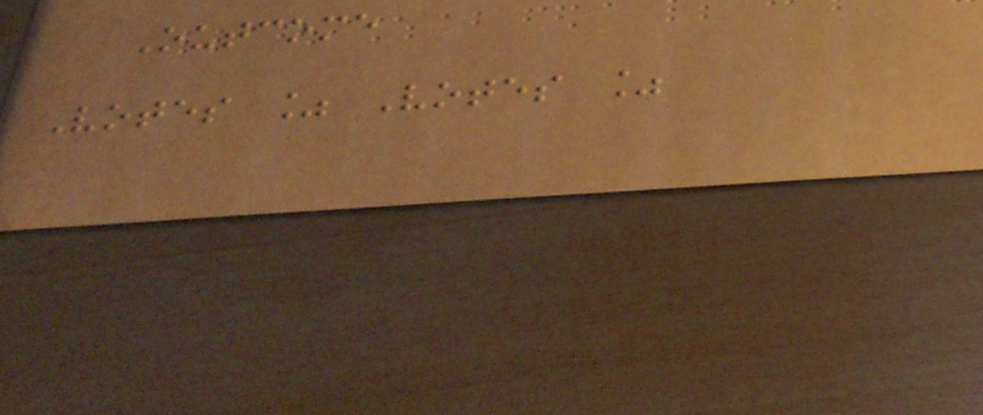Outcome
Votes % Votes %
